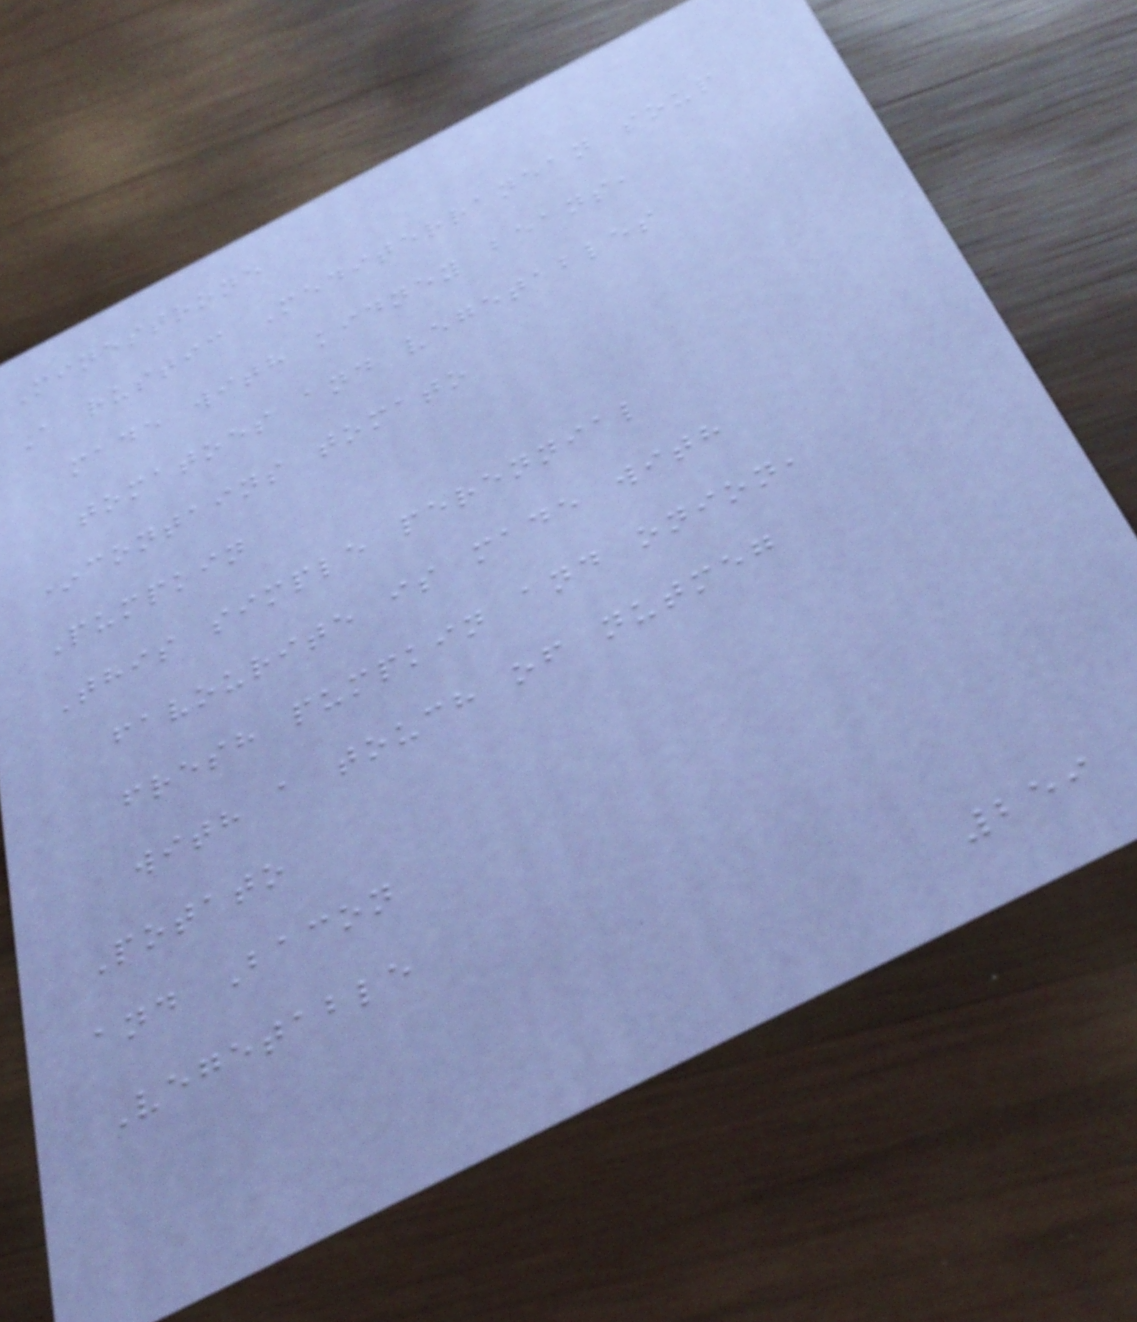Minestrone
A rustic Mediterranean soup
made with kidney beans,
tomatoes and vegetables
*contains tomato
Pumpkin
This simple perennial
favourite is made with
fresh pumpkin and onion,
with a touch of nutmeg
Potato
and Bacon
Vegetable
259
